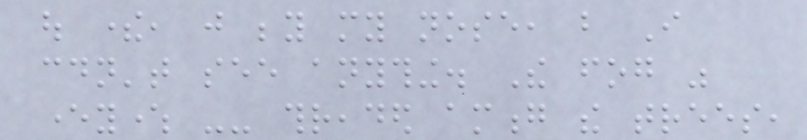out there, just beyond my nose, but I
couldn't see anything. The fog was
everywhere -- threaded among the trees,
